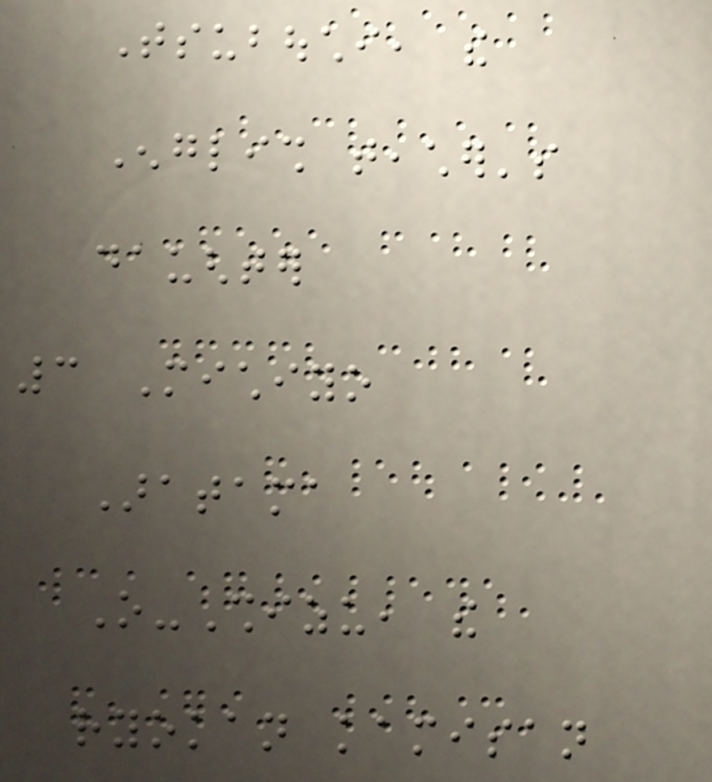Tsubouchi, the
English teacher's
daughter
3 Michiyo
Aratama
O-Shizu, the
ryokan kamisan
